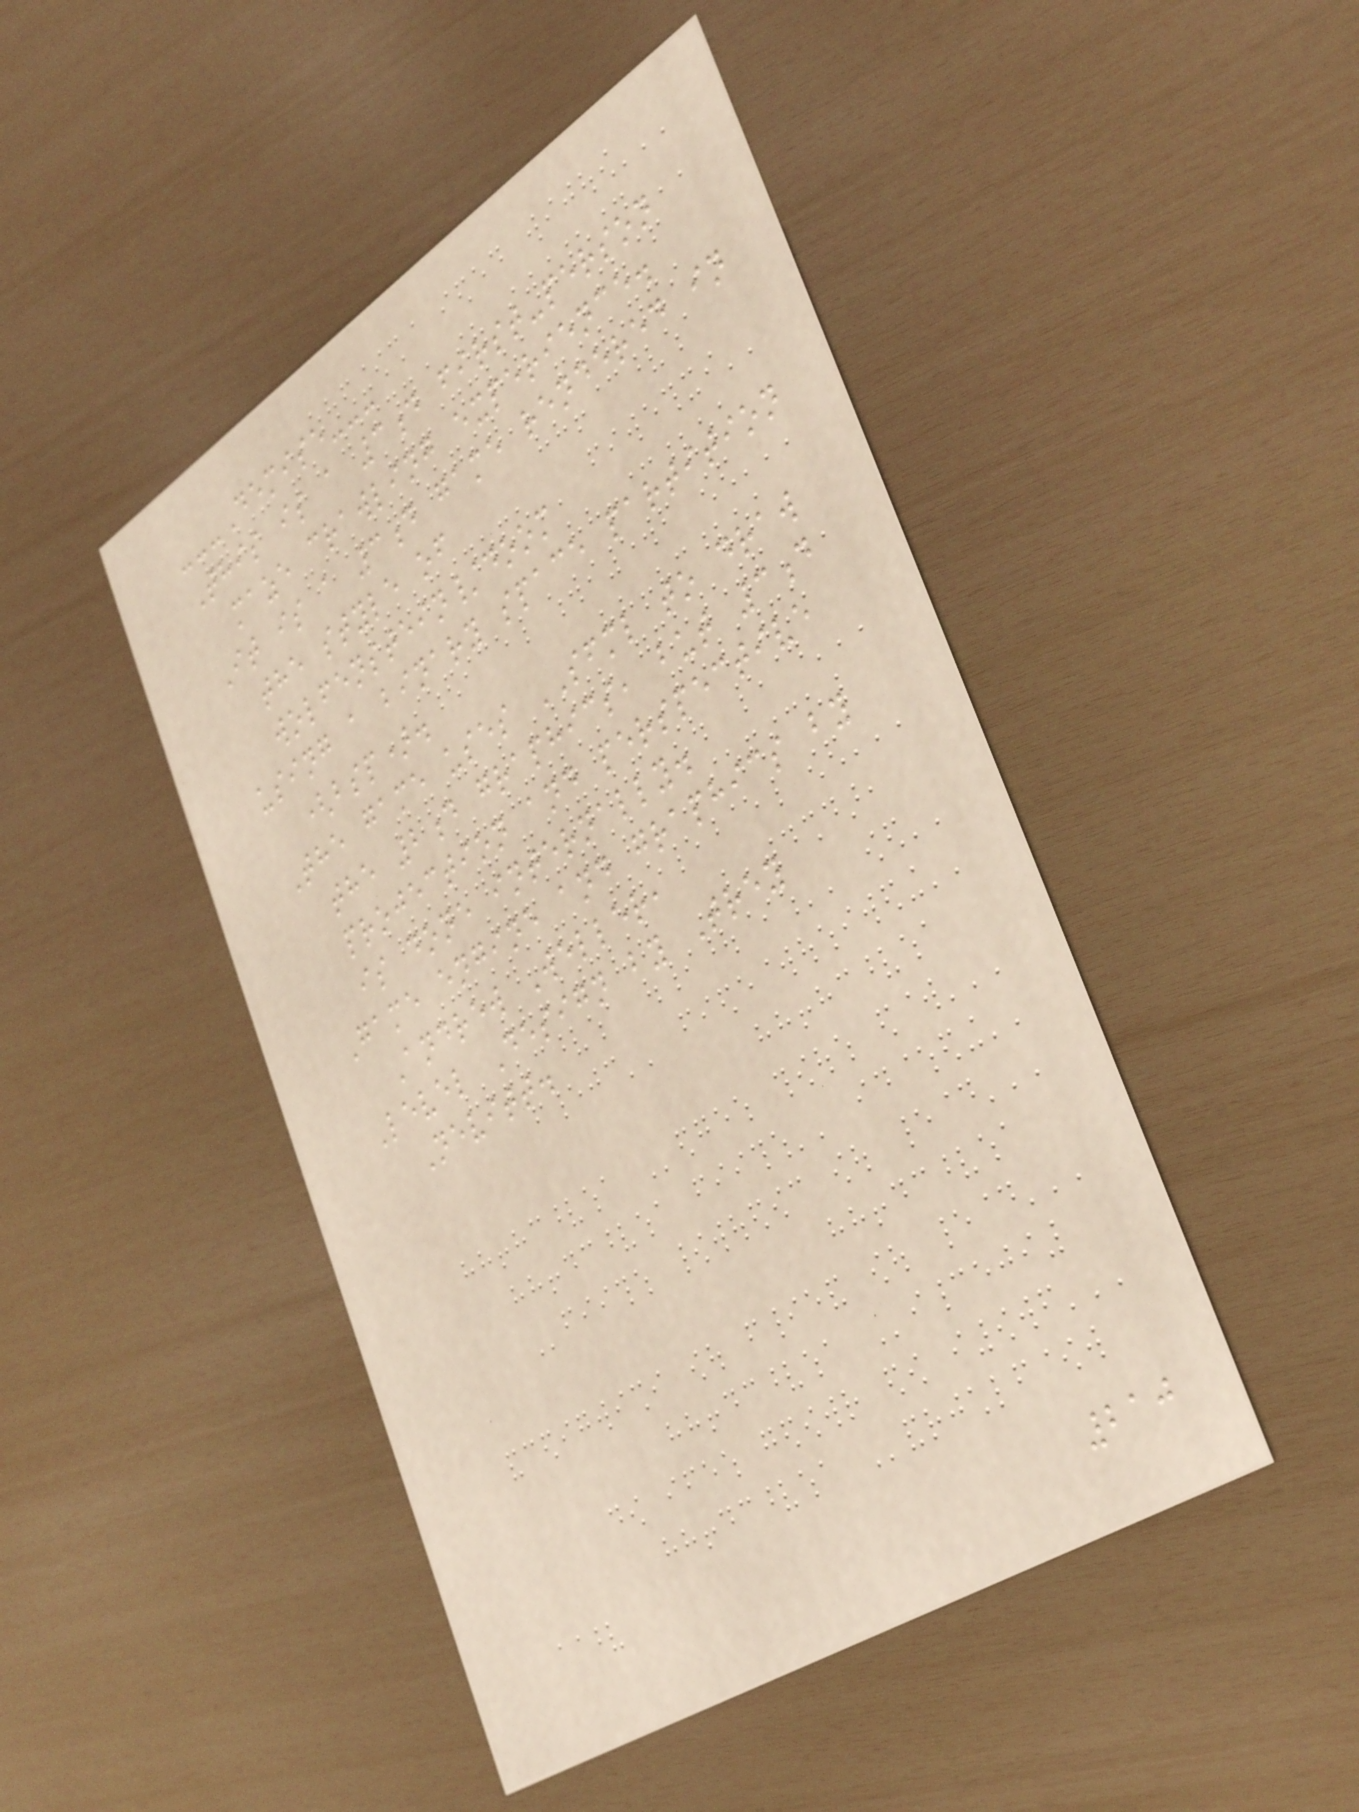---Demise---
This is a 3d first-person
maze crawling experience.
It is a 3d game rendered in
the style of
wolfenstein/doom
using a binary space partition
(bsp).
The game uses SFML to draw
the 2d graphics, but 3d
projection and perspective
is done internally.
Game engine and graphics by
Andrew Weller,
Level Design by Trey
Nevitt.
210
